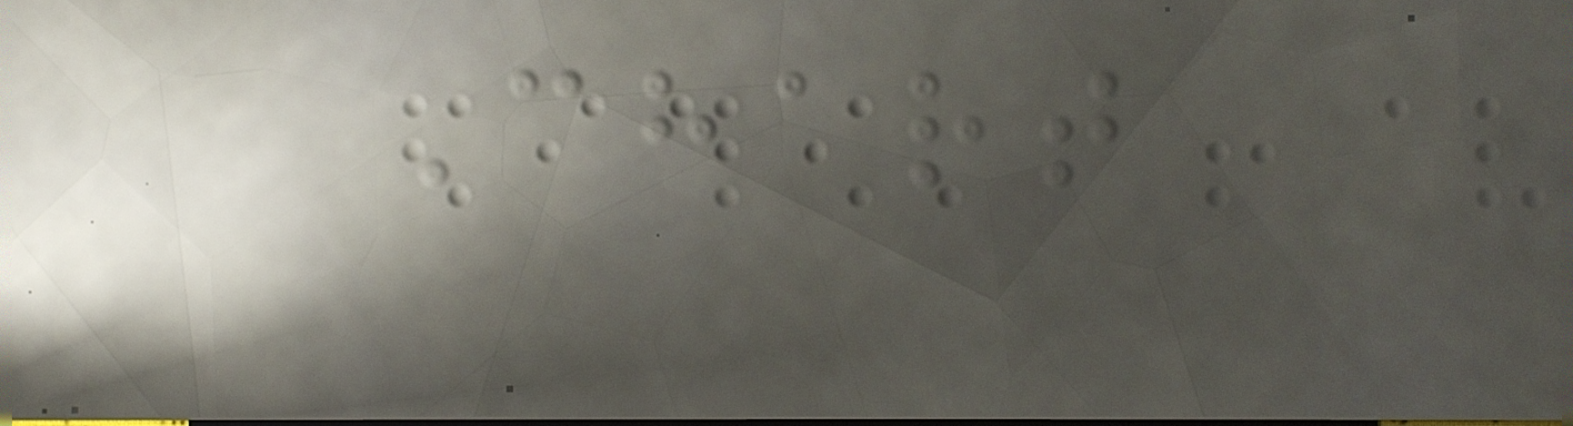Chart
